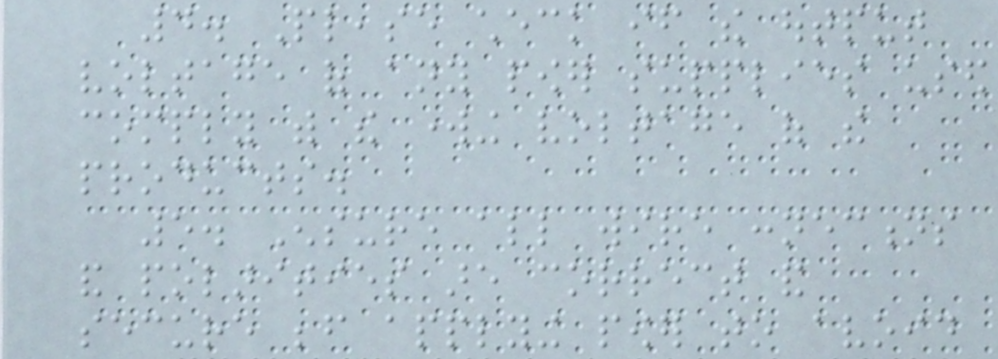4. Please check if the output
voltage of any power supplies used
comply with the working voltage of the
products.
5. Ensure all wire connections
and polarities are correct and
secure before applying power to avoid
